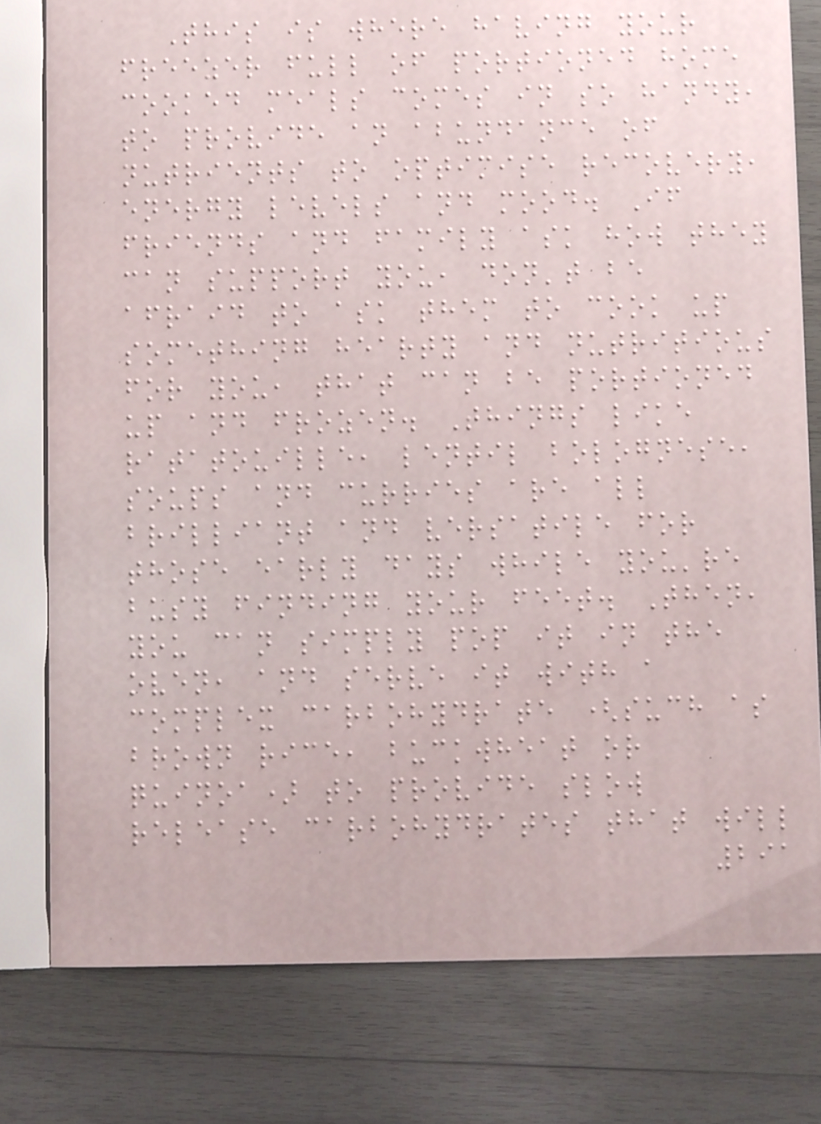This is where having your
freezer full of portioned home
cooked meals comes in so handy,
to provide an abundance of
nutrients to optimise recovery,
energy levels and mood. If
friends and family ask how they
can support you, don't be
afraid to ask them to cook up
something hearty and nutritious
for you, that can be portioned
up and frozen. Things like
ratatouille, lentil bolognese,
soups and curries are all
brilliant and versatile for
those early days while you're
busy finding your feet. Then,
you can simply pop it in the
oven, and serve it with a
complex carbohydrate (such as
brown rice, buckwheat or
quinoa) to provide slow
release carbohydrates that will
291
